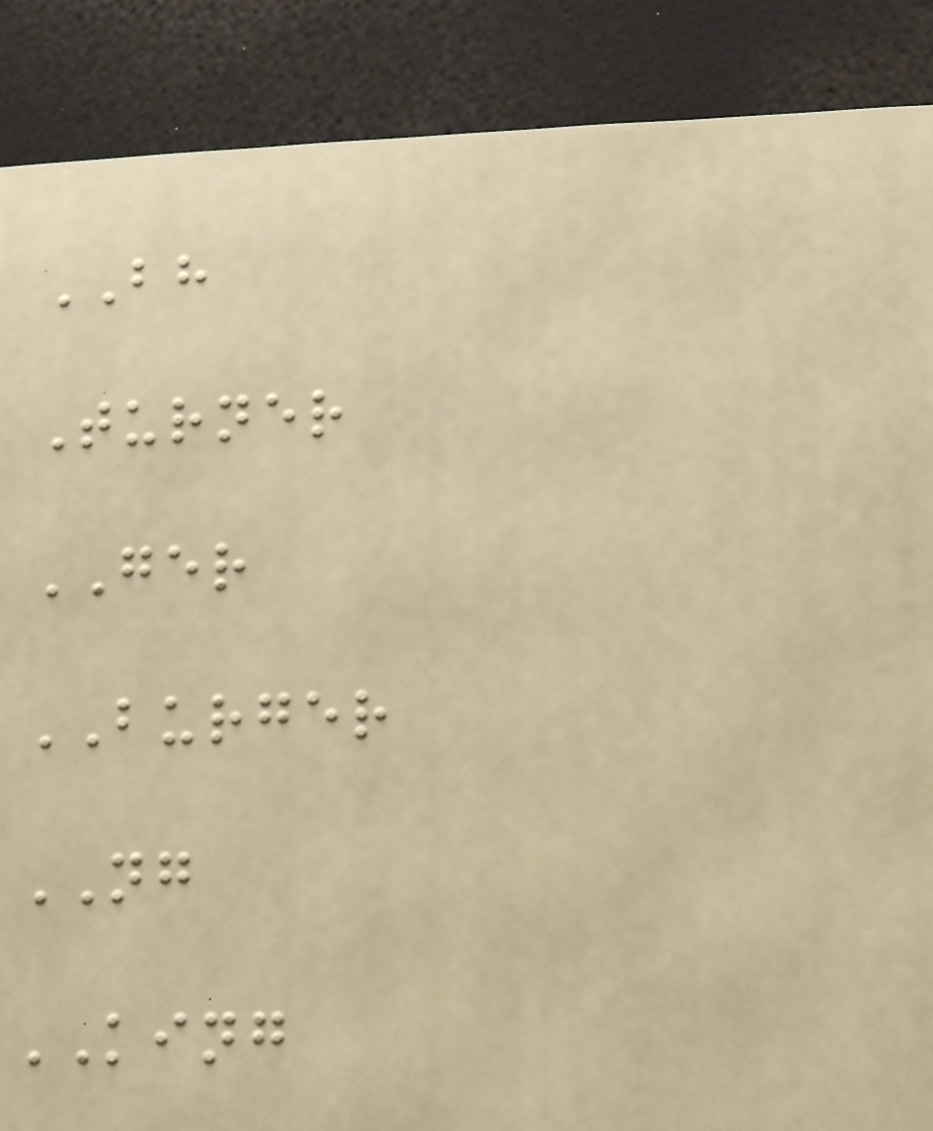BH
Turner
GER
BURGER
NG
KING
